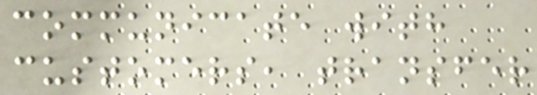communicate with
customers, transfer
